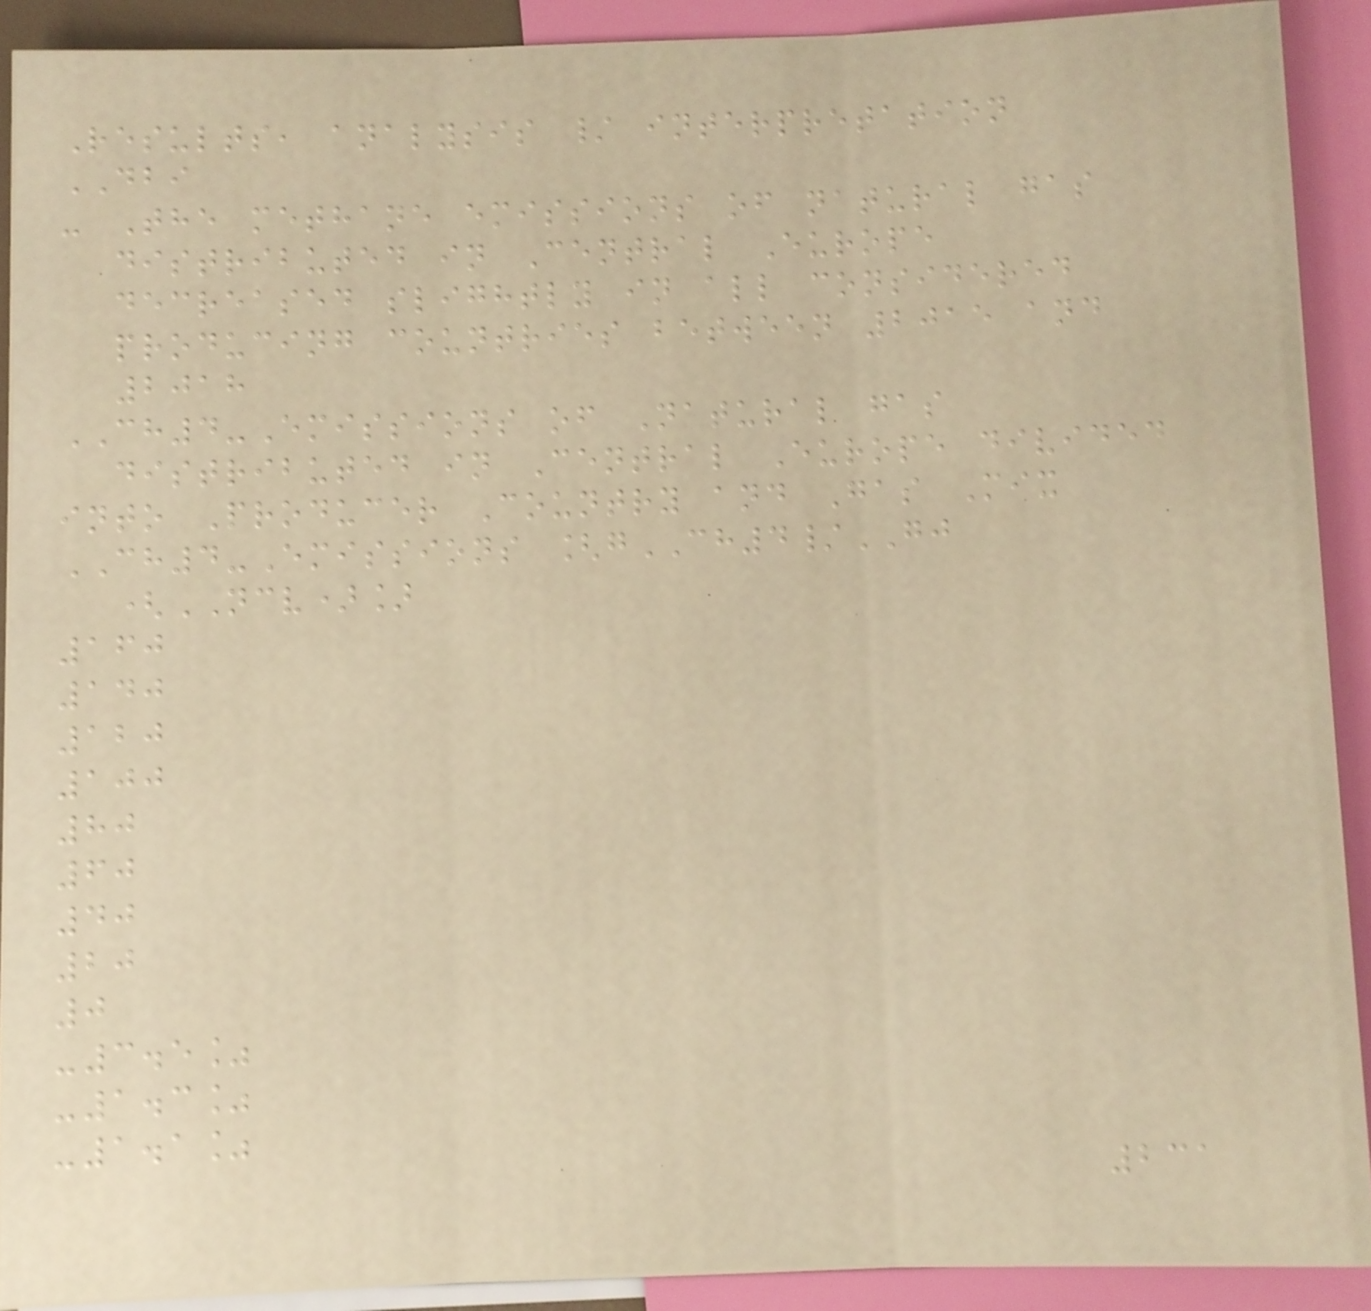Results, analysis / interpretation
DBI
- The methane emissions of natural gas
distributed in Central Europe
decreased slightly in all considered
producing countries between 2015 and
2018
CH4-Emissions of Natural gas
distributed in Central Europe divided
into Producer Country and Gas Mix
CH4-Emissions [gCH4/GJ
(NCV)]
160
140
120
100
80
60
40
20
0
-3.5%
-1.3%
-1.1%
231
